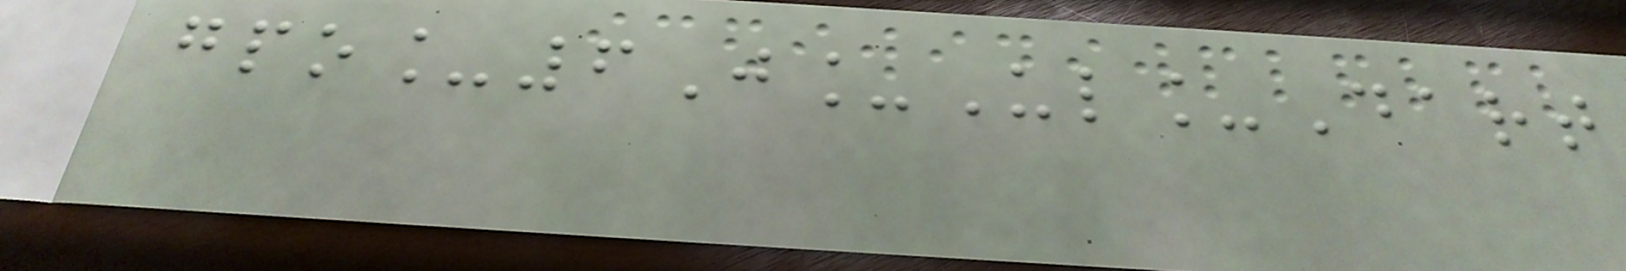gpo_6J_Ul_Dart
